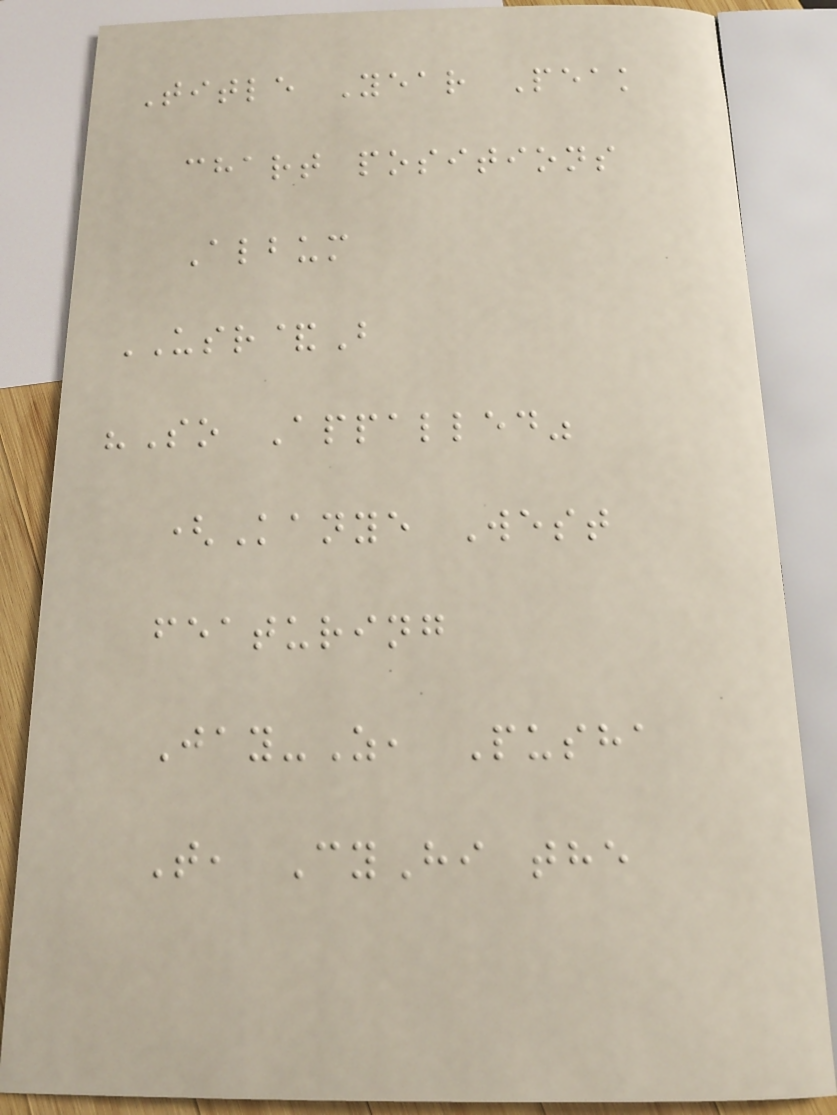Title Year Peak
chart positions
Album
USR&B
"So Appalled"
(Kanye West
featuring
Jay-Z, Pusha
T, CyHi the
